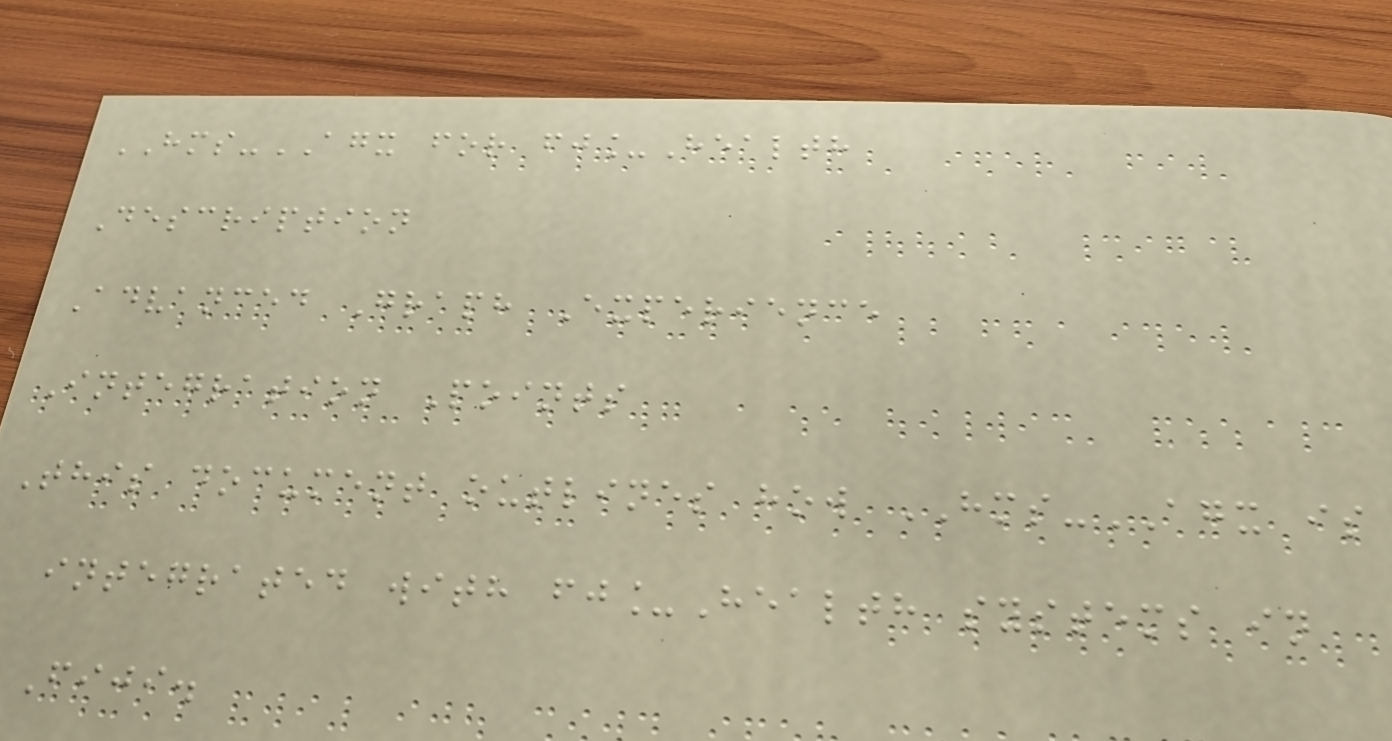HMS-AGX for fj_Health
Description
Advanced Graph Experience
Integration Points
This document outlines how HMS-AGX is
integrated with fj_Health systems in
Fiji.
